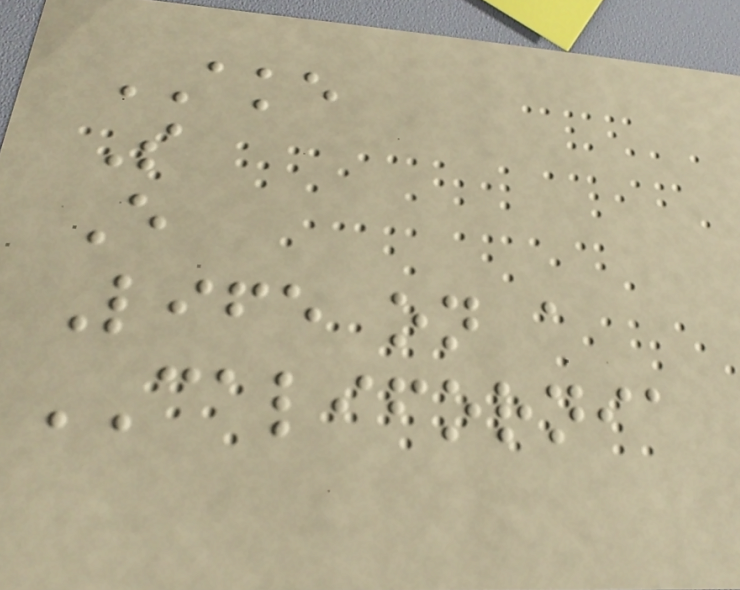AKE
S
E
Life on a
CALIFORNIA
